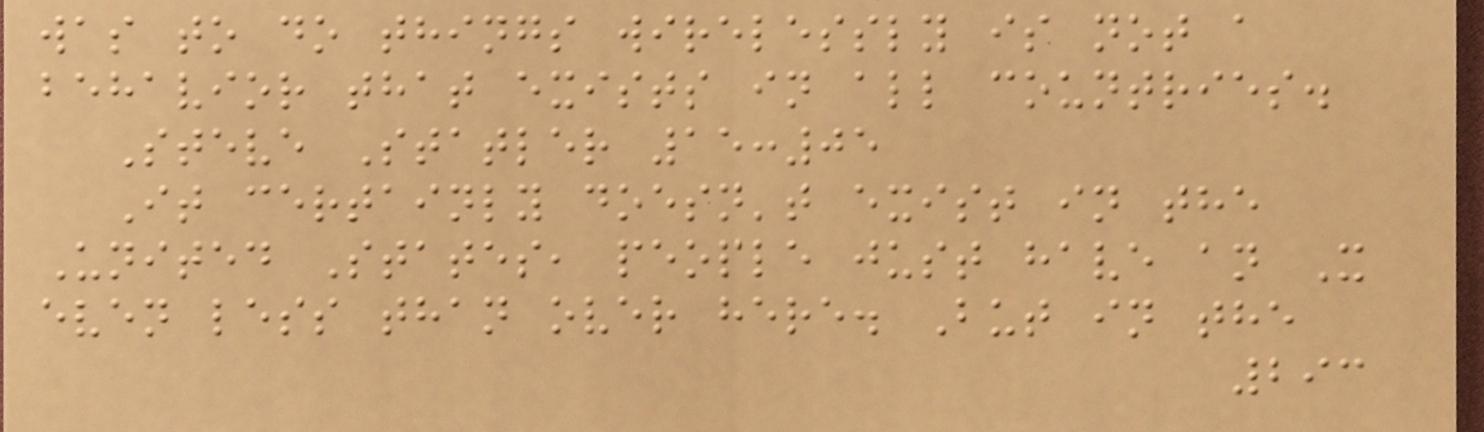was to do things wirelessly is not a
behavior that exists in all countries.
Steve Statler 15:05
It certainly doesn't exist in the
United States, people just have an X
even less than over here. But in the
293
